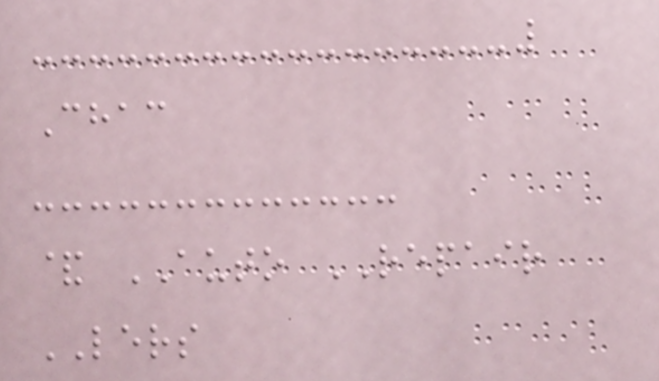Chac
& AUTO REPAIR
LERS
